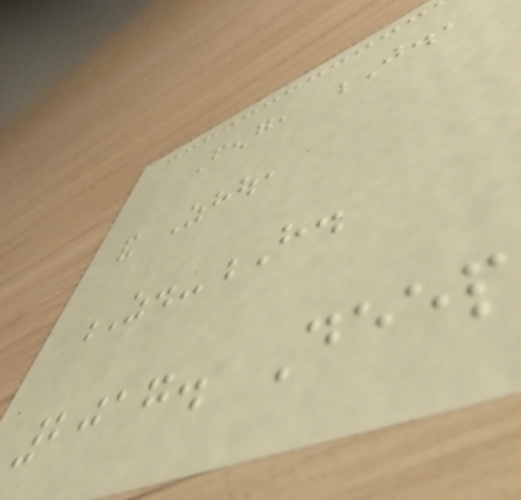Feng, J.,
and Zhou,
Z.-H.
2017. Deep
